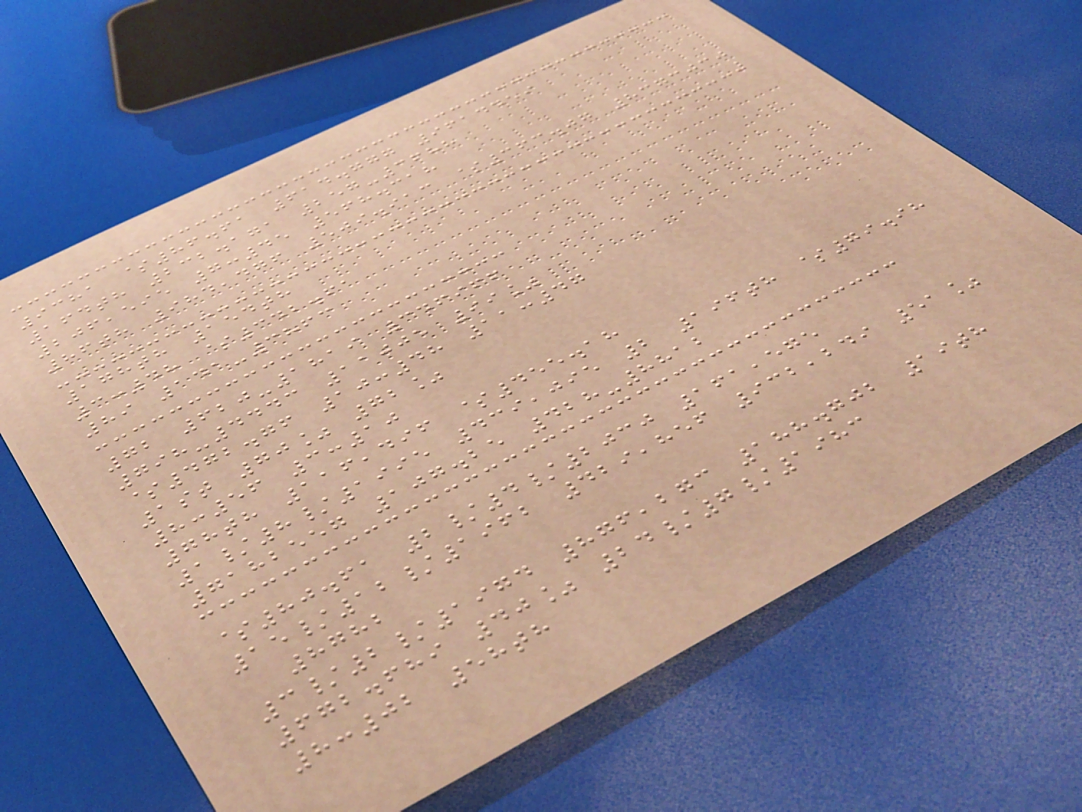9381 $86.61 614.777 9614459
164th 232.171 257-3688
206,595 7:45 568.318
86th 984,476 509.913 $363.07 8373030
178th 154th
3:48 $342.61
89 141-3863
72 620-1819 346966
798-4443 11005 99%
$472.76 10:48 11:47
1st 70% 72%
8:56 3:10
78th 116,496 $455.18
1/8/1995 439,095 2 196th $79.98
7182557 107.25 428-8812
$80.61 2/4/2030 161,575
15/12/1962 429,856 932,249 51%
8782
3/2/1974 876,273 188.702 19th
672.689 40% 24/7/1983
8:02 58th
